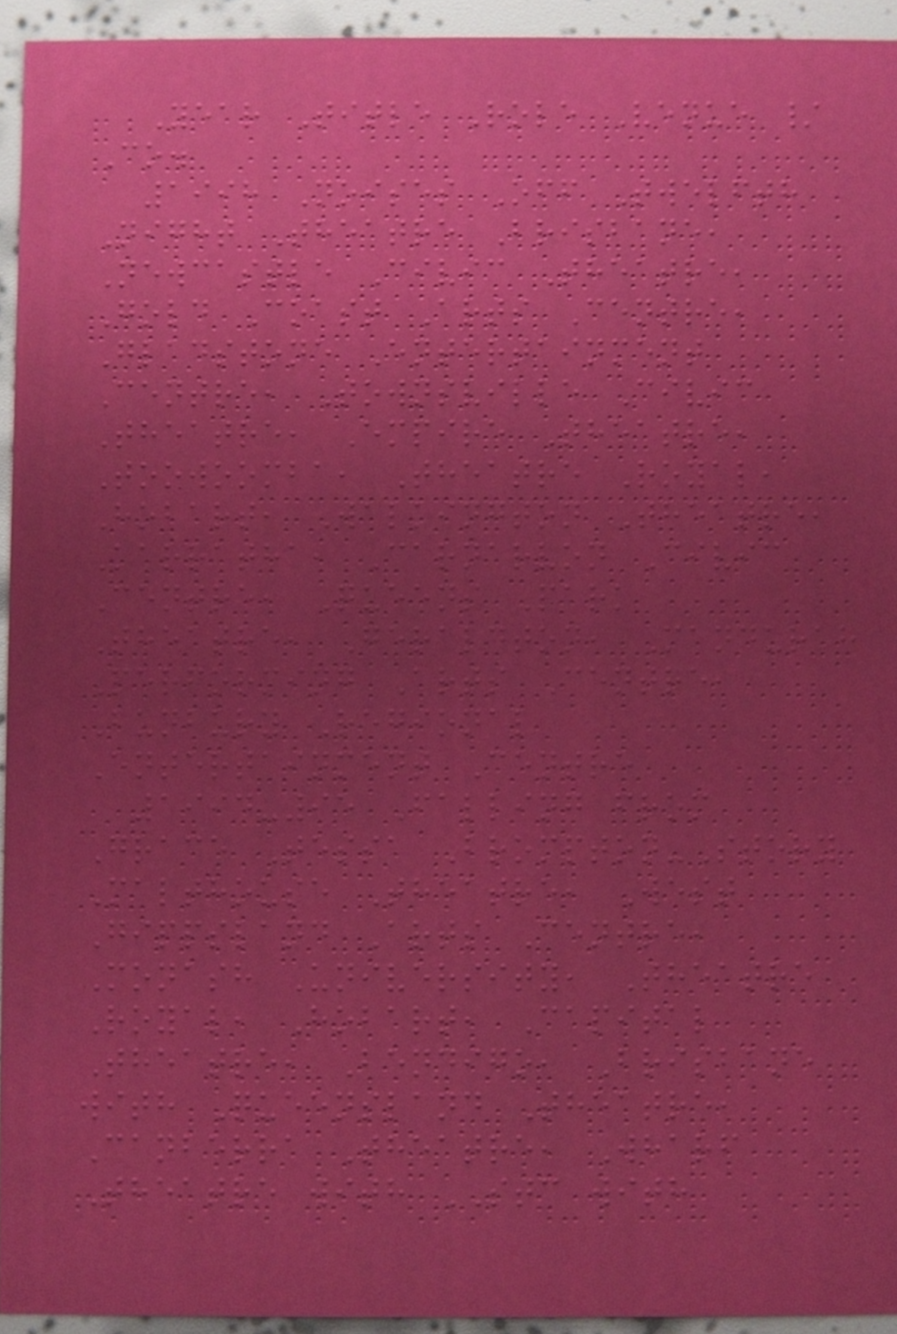Year Title Role Venue /
Co.
1998 Noises Off Twelfth
Night Theatre Brisbane,
Newcastle Civic Theatre,
Gold Coast Arts Centre,
Gladstone Entertainment
Centre, Townsville Civic
Theatre, Empire Theatre,
Toowoomba, Theatre Royal,
Hobart, Walkington Theatre,
Karratha, Carnarvon Civic
Centre, Queens Park
Theatre, Geraldton, Mandurah
Performing Arts Centre,
Bunbury Regional
Entertainment Centre
1994-95 Falling from
Grace Tessa Brompton-Story
Malthouse Theatre, West
Gippsland Arts Centre,
Monash University, Theatre
Royal, Hobart, Capital
Theatre, Bendigo, Brisbane
with Queensland Theatre,
Canberra Theatre, Wharf
Theatre with STC with
